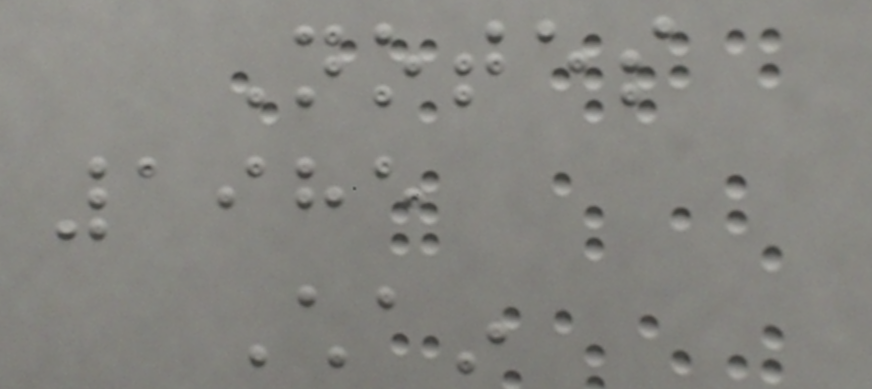Notes
1985
Chain
